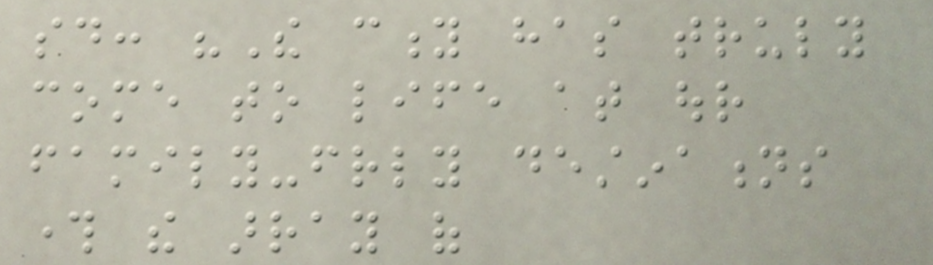said: "The city has truly
come to life at our
family-friendly destinations
through the array of
